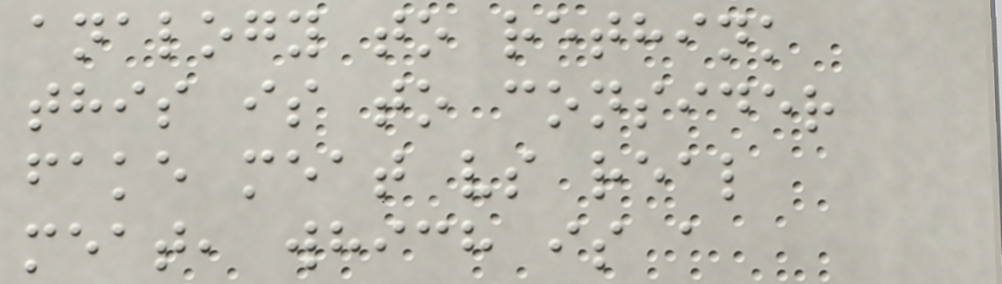analogy to rethink
this is to consider
fake meat vs real
meat, which is a
